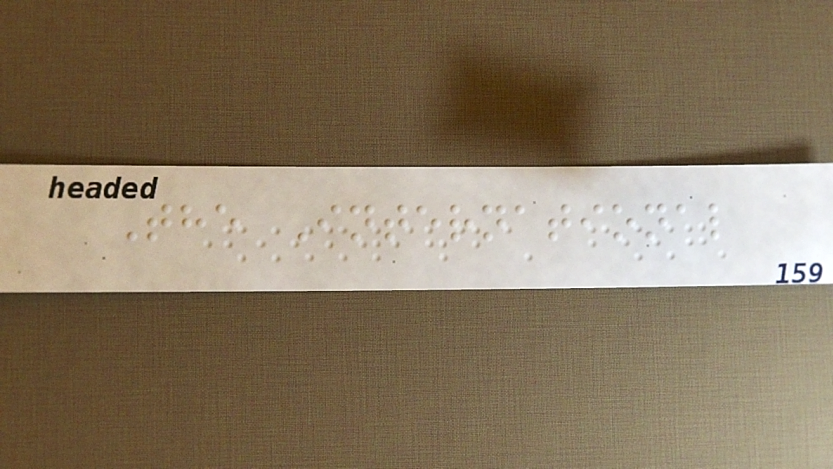The International
